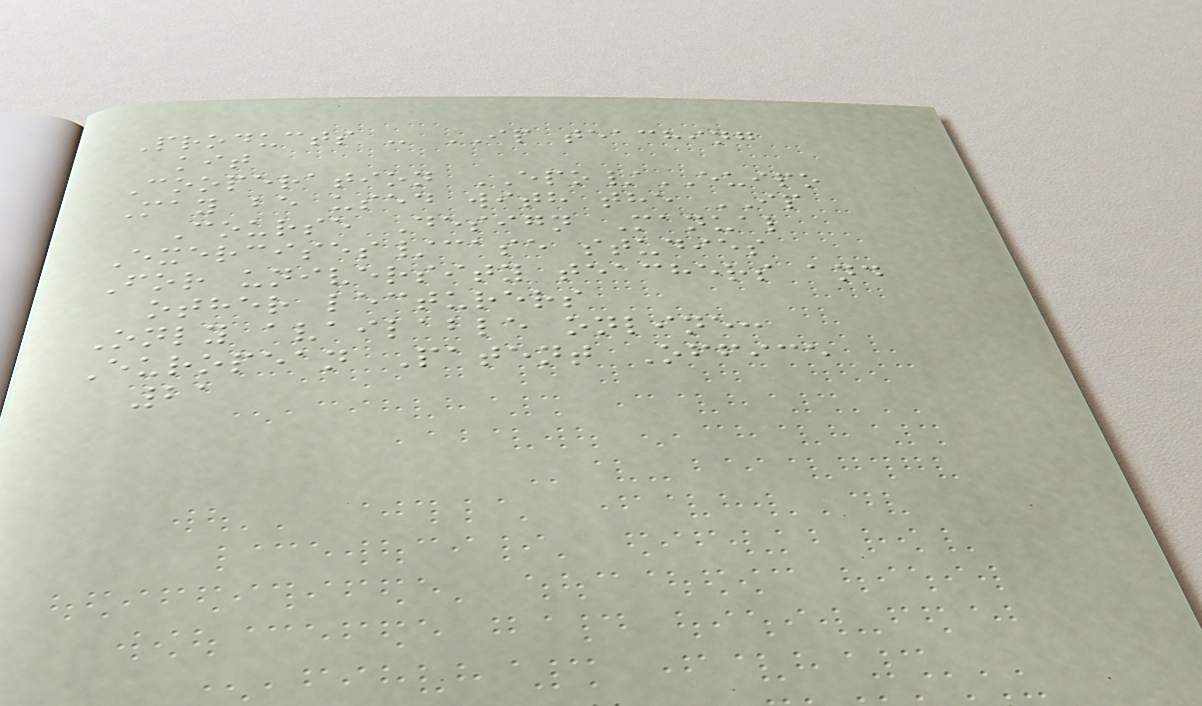Products - IP teaching
kit
Cooperation EPO/EUIPO
May be used with the IP
Course Design Manual
Exercises/case studies
For university teachers and
other lecturers
Only available online:
European Patent Office
21
